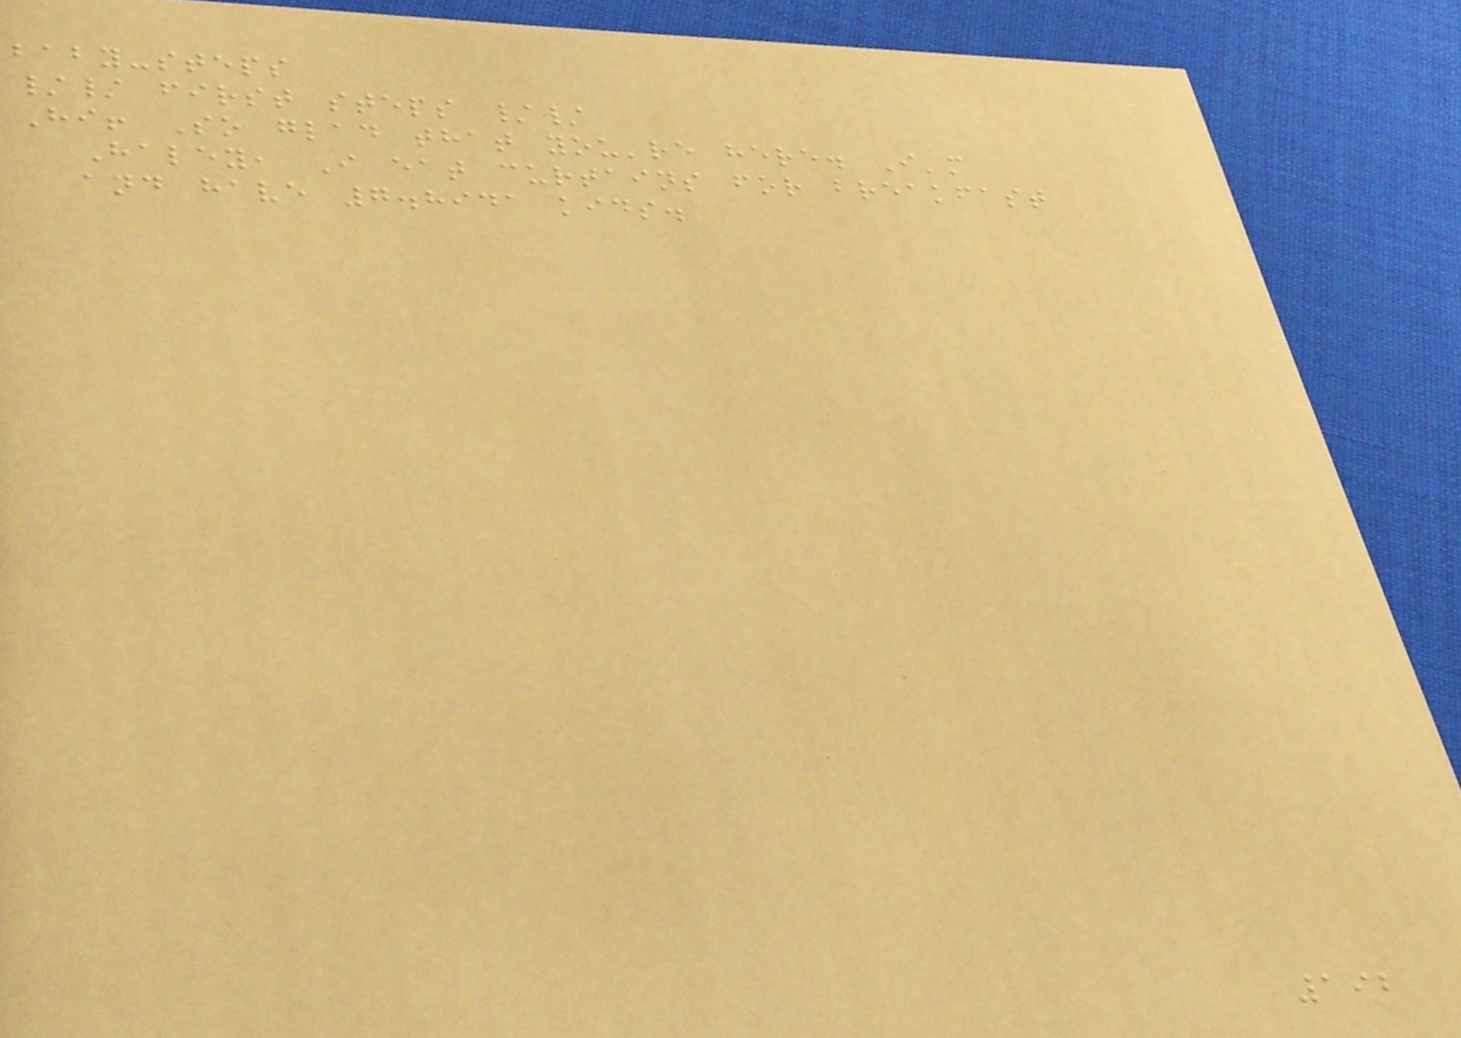baby-steps
// first steps //
Hi! So glad that you're here. I'm
Haley, I eat curtains for breakfast
and have 7.8941 kids.
192
